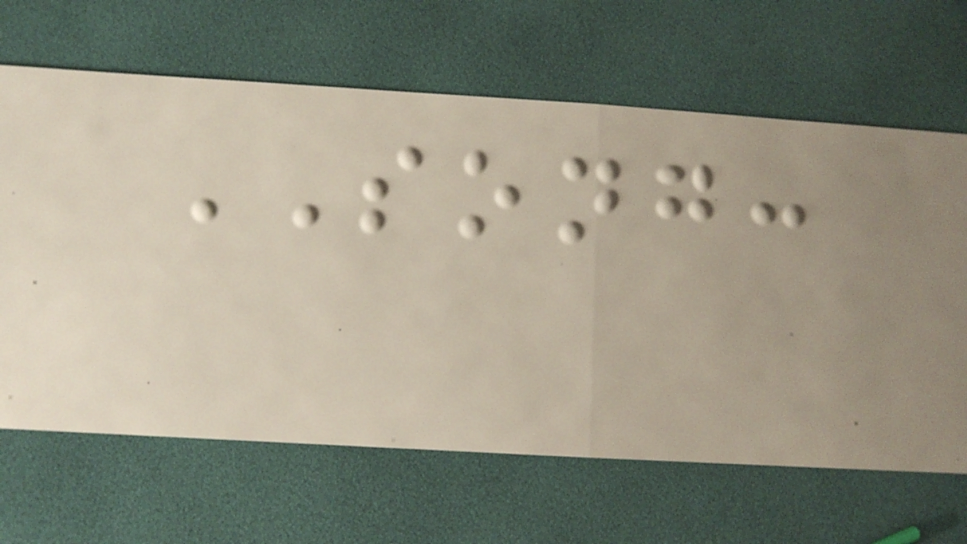SONG:
